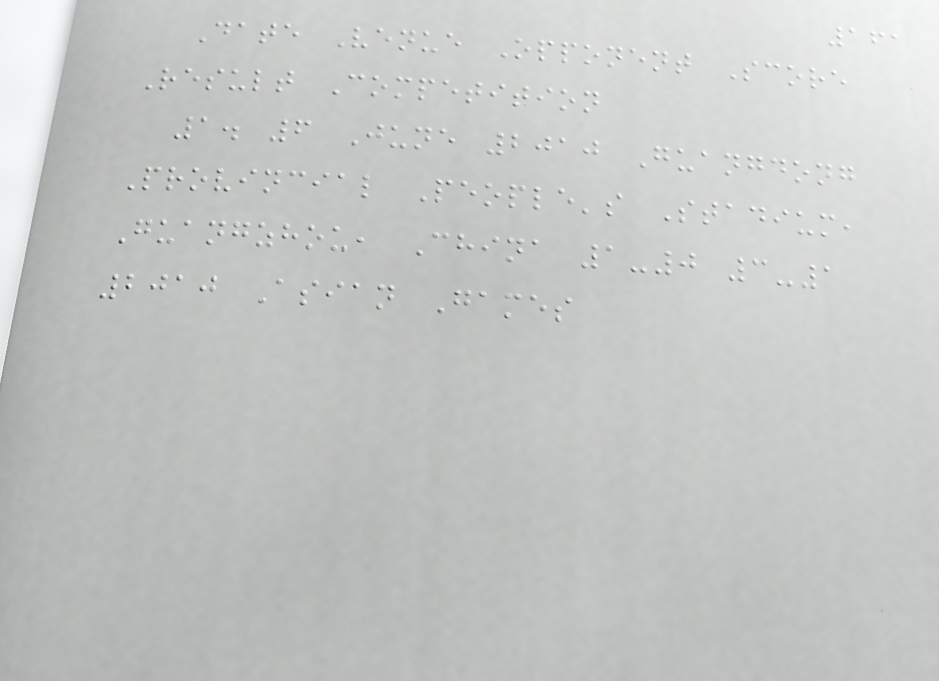161
Date Venue Opponent Score
Result Competition
1. 6 June 2010 Guangdong
Provincial People's Stadium,
Guangzhou, China 1-0 3-1
2010 Asian Games
